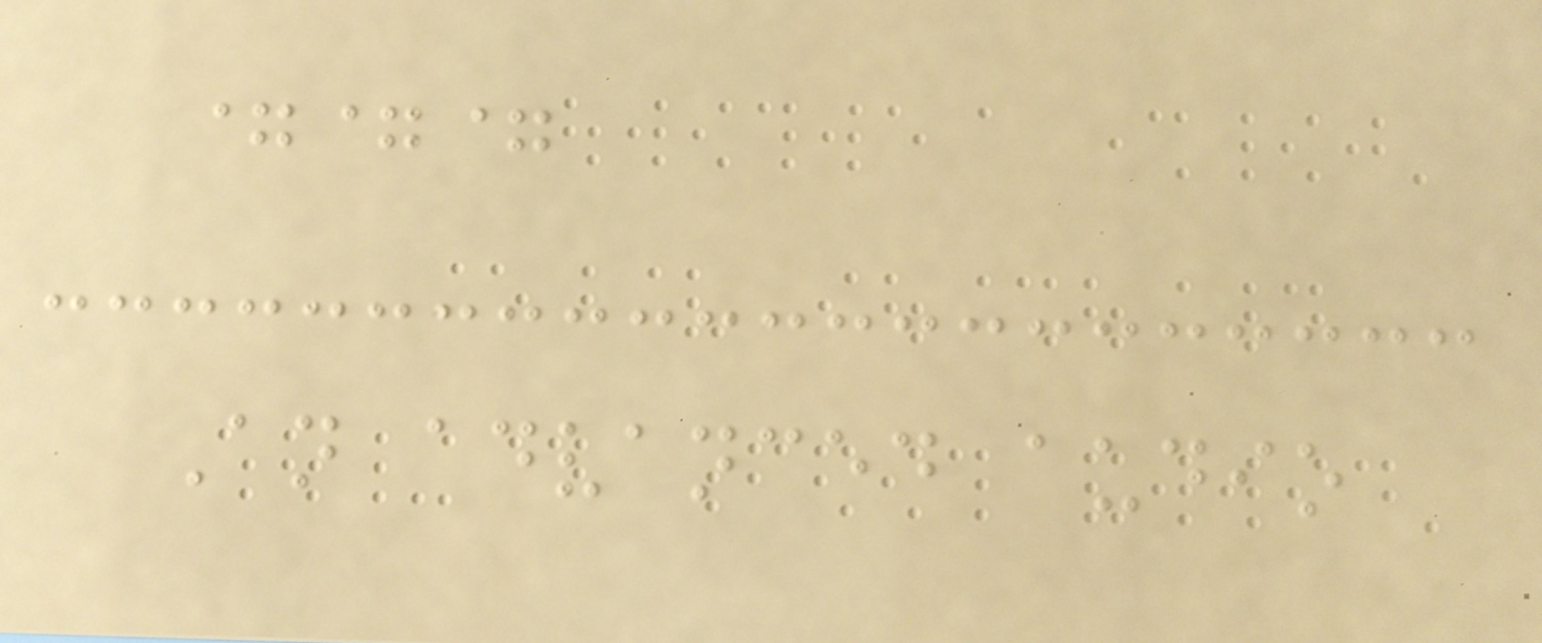===
An advanced audio
